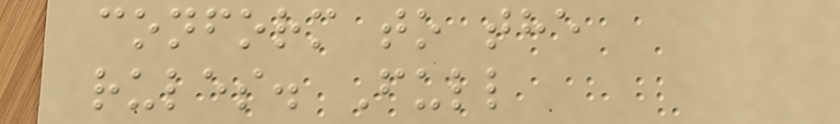conform to the
rules. Full
